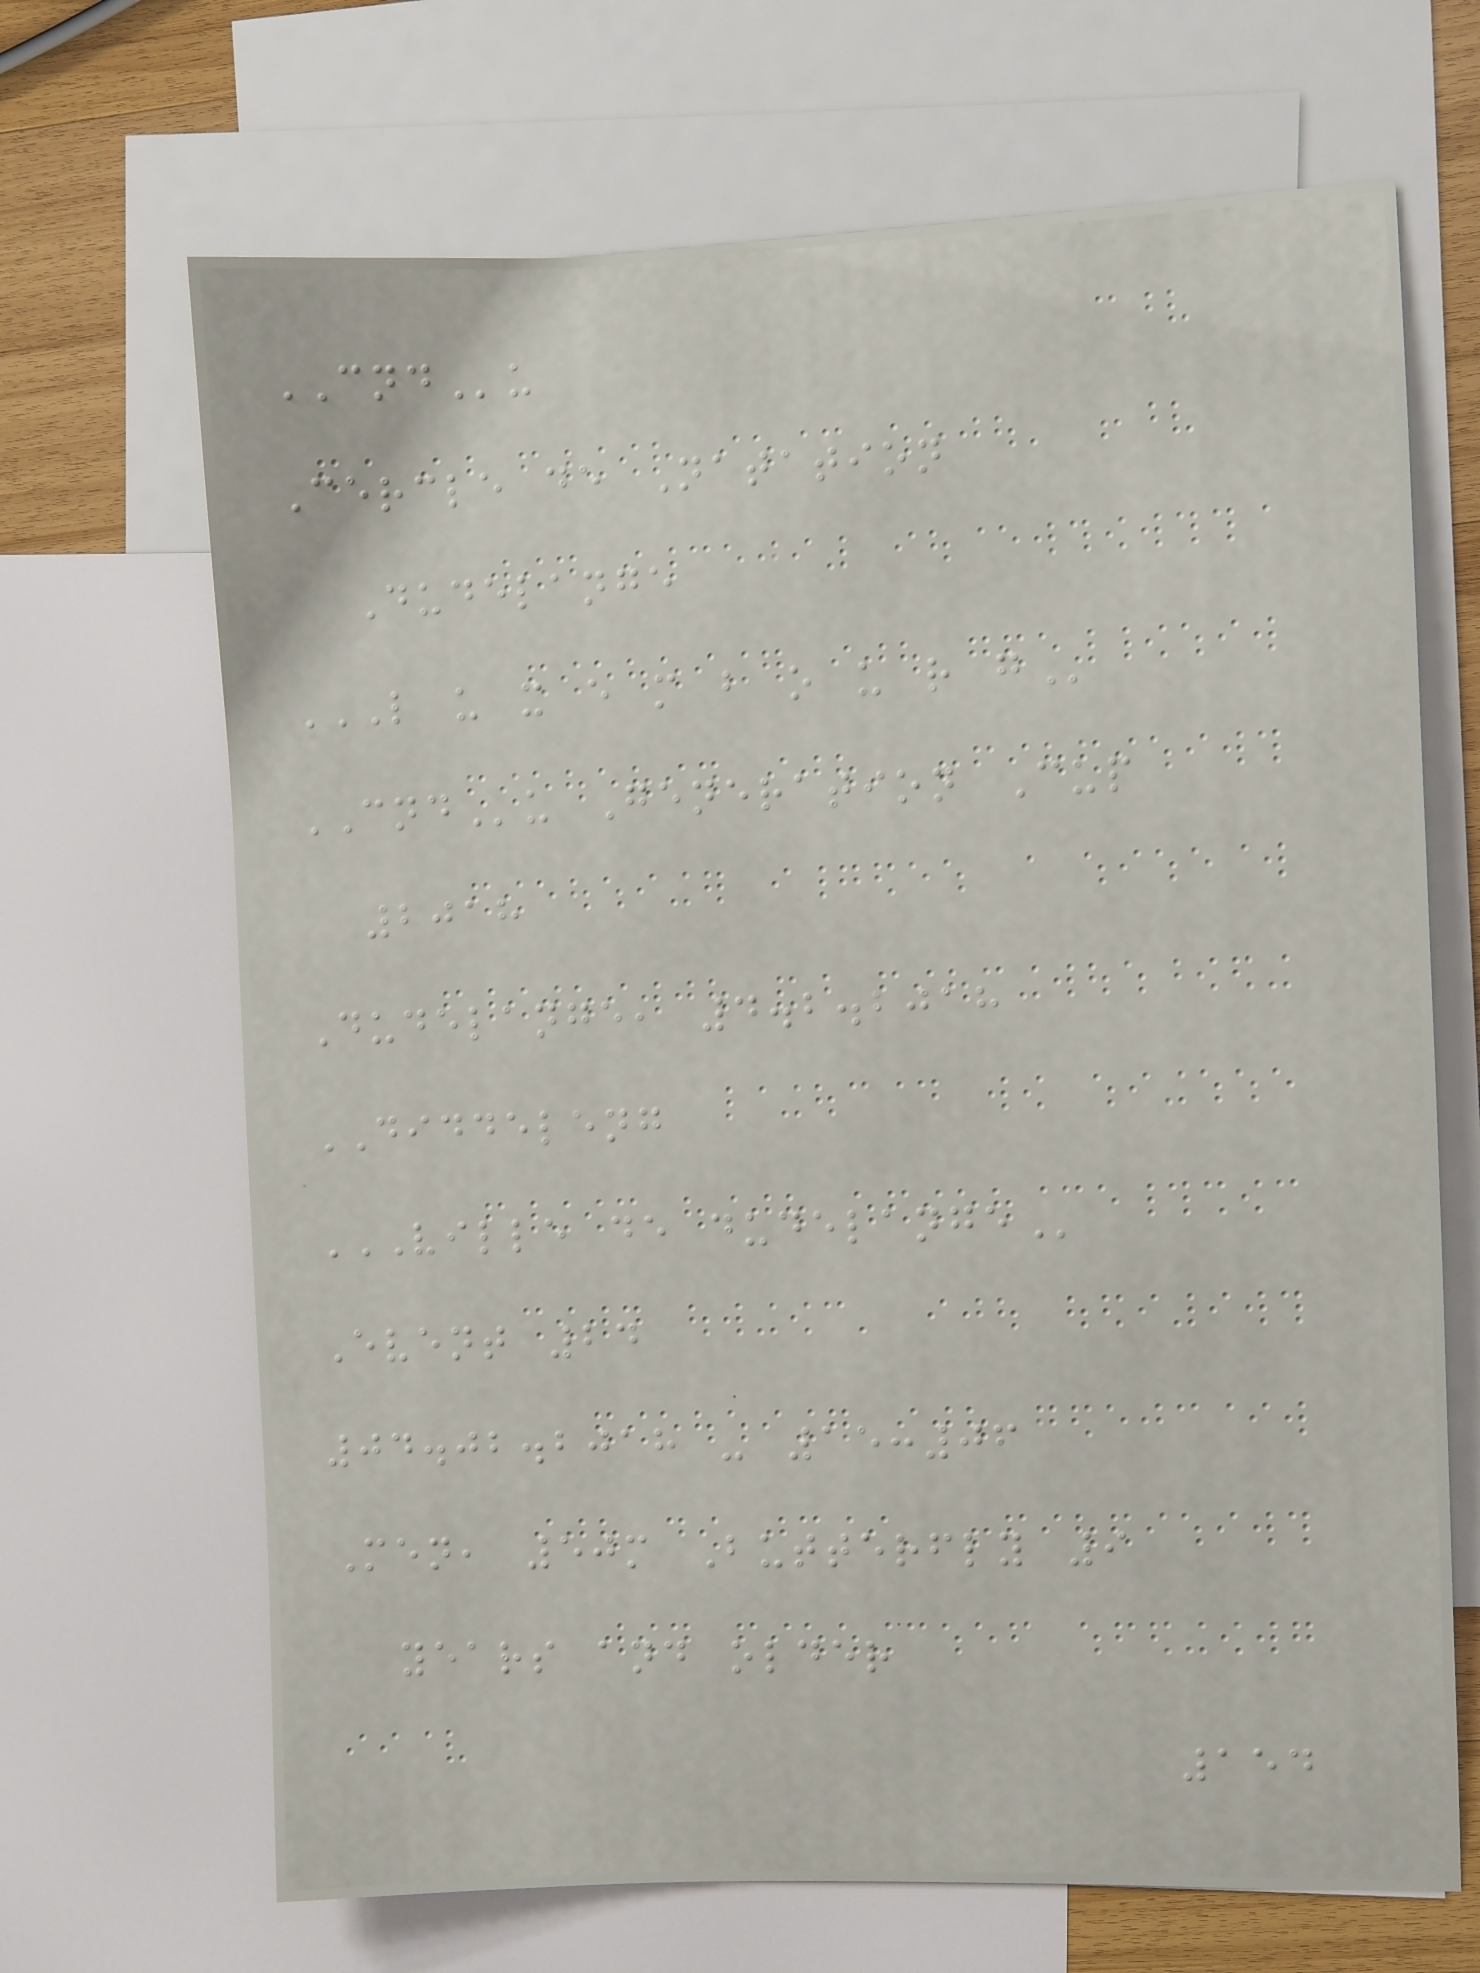CNDu
Cercle de Natation
Dudelange
L U X E M B O U R G
CNDu Generation Cup
2018
Dudelange, 4.2.2018
DIDDELENG
VILLE DE DUDELANGE
Event 24
04.02.2018 - 15:06
Men, 50m Butterfly 9
years and older
154
